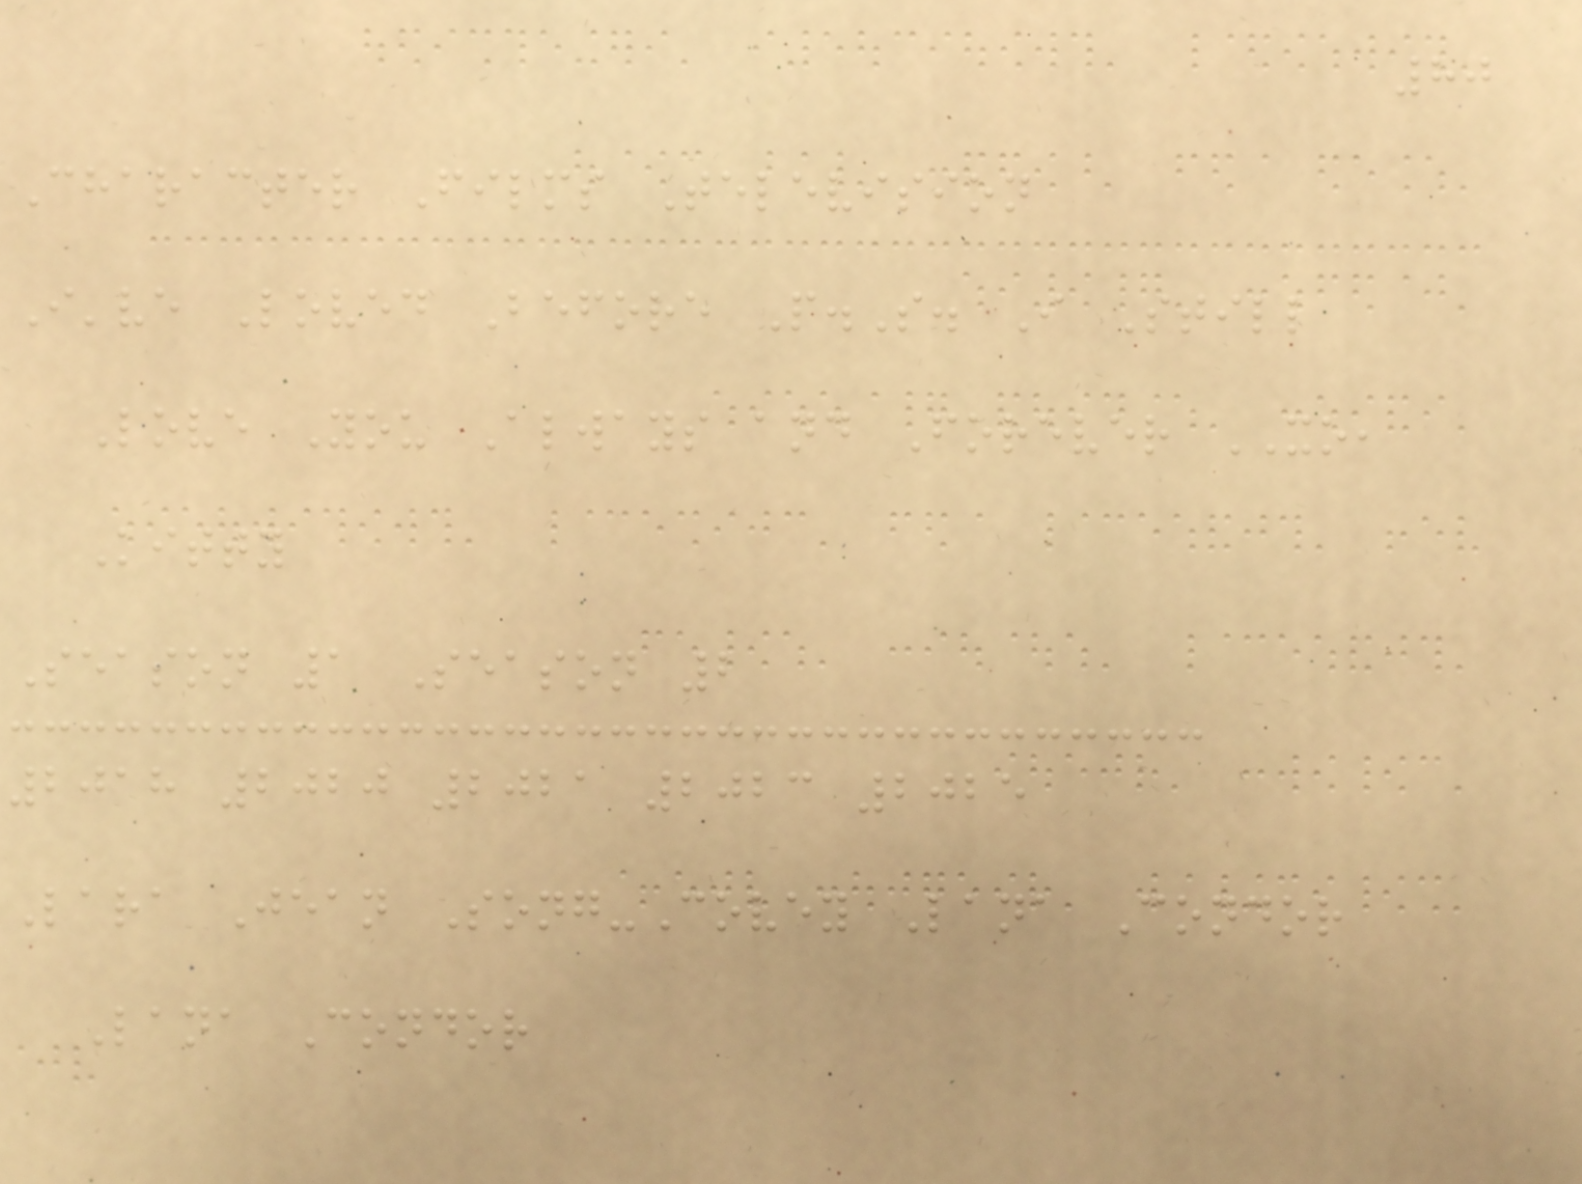80
Character Films Television
I've Loved Before P.S. I Still
Love You Always and Forever XO,
Kitty
Season 1 Season 2
2018 2020 2021 2023 2025
Lara Jean Song-Covey Lana Condor
Lana Condor
